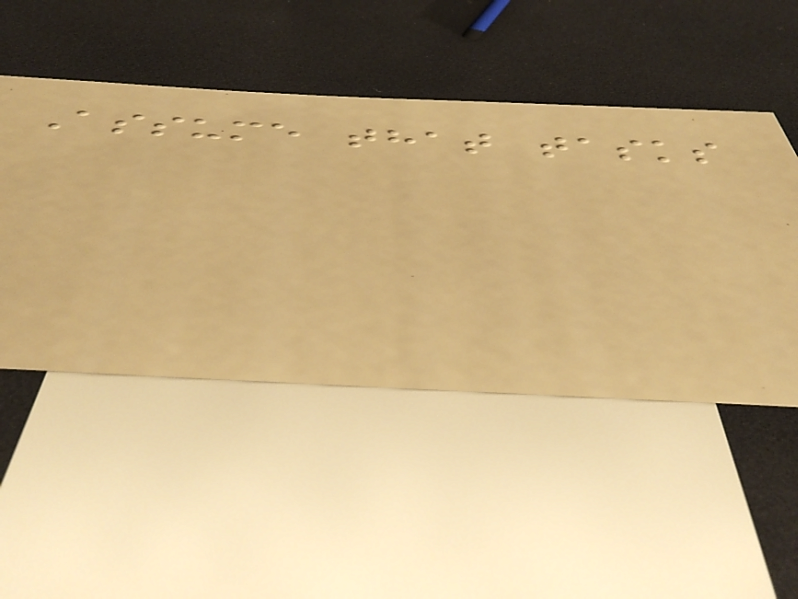Assume that tasks
